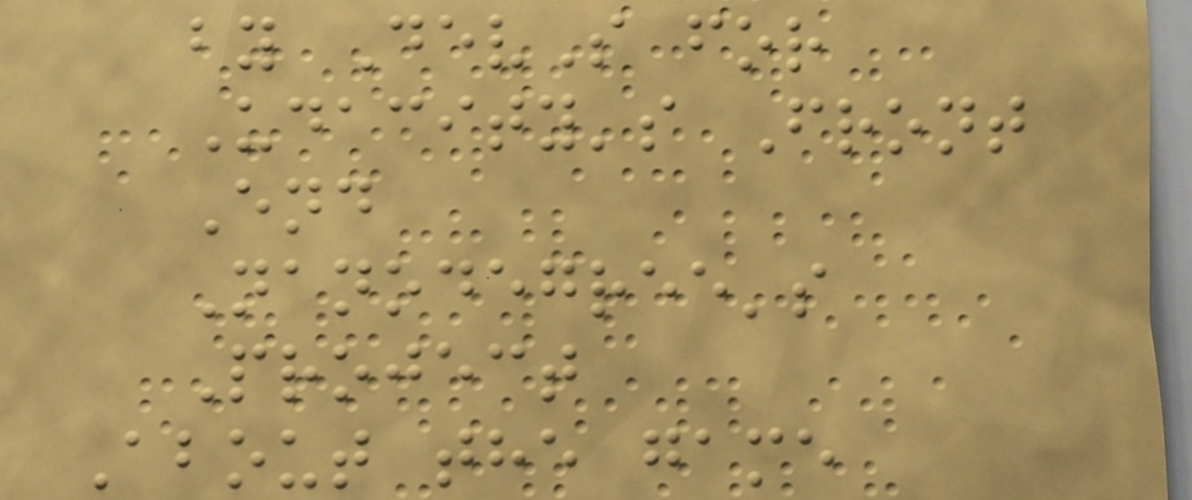by DevS for
Udacity's Front
End
Nanodegree's
Project
About the game
